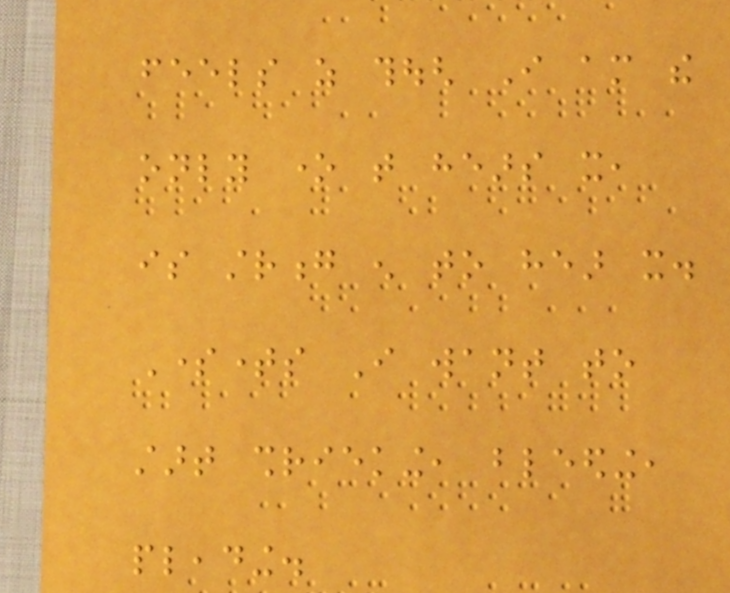feels as though I am the
only one that hears it,
is strong enough to hear it.
Sometimes I want to
start shrieking, bleeding,
pleading.
